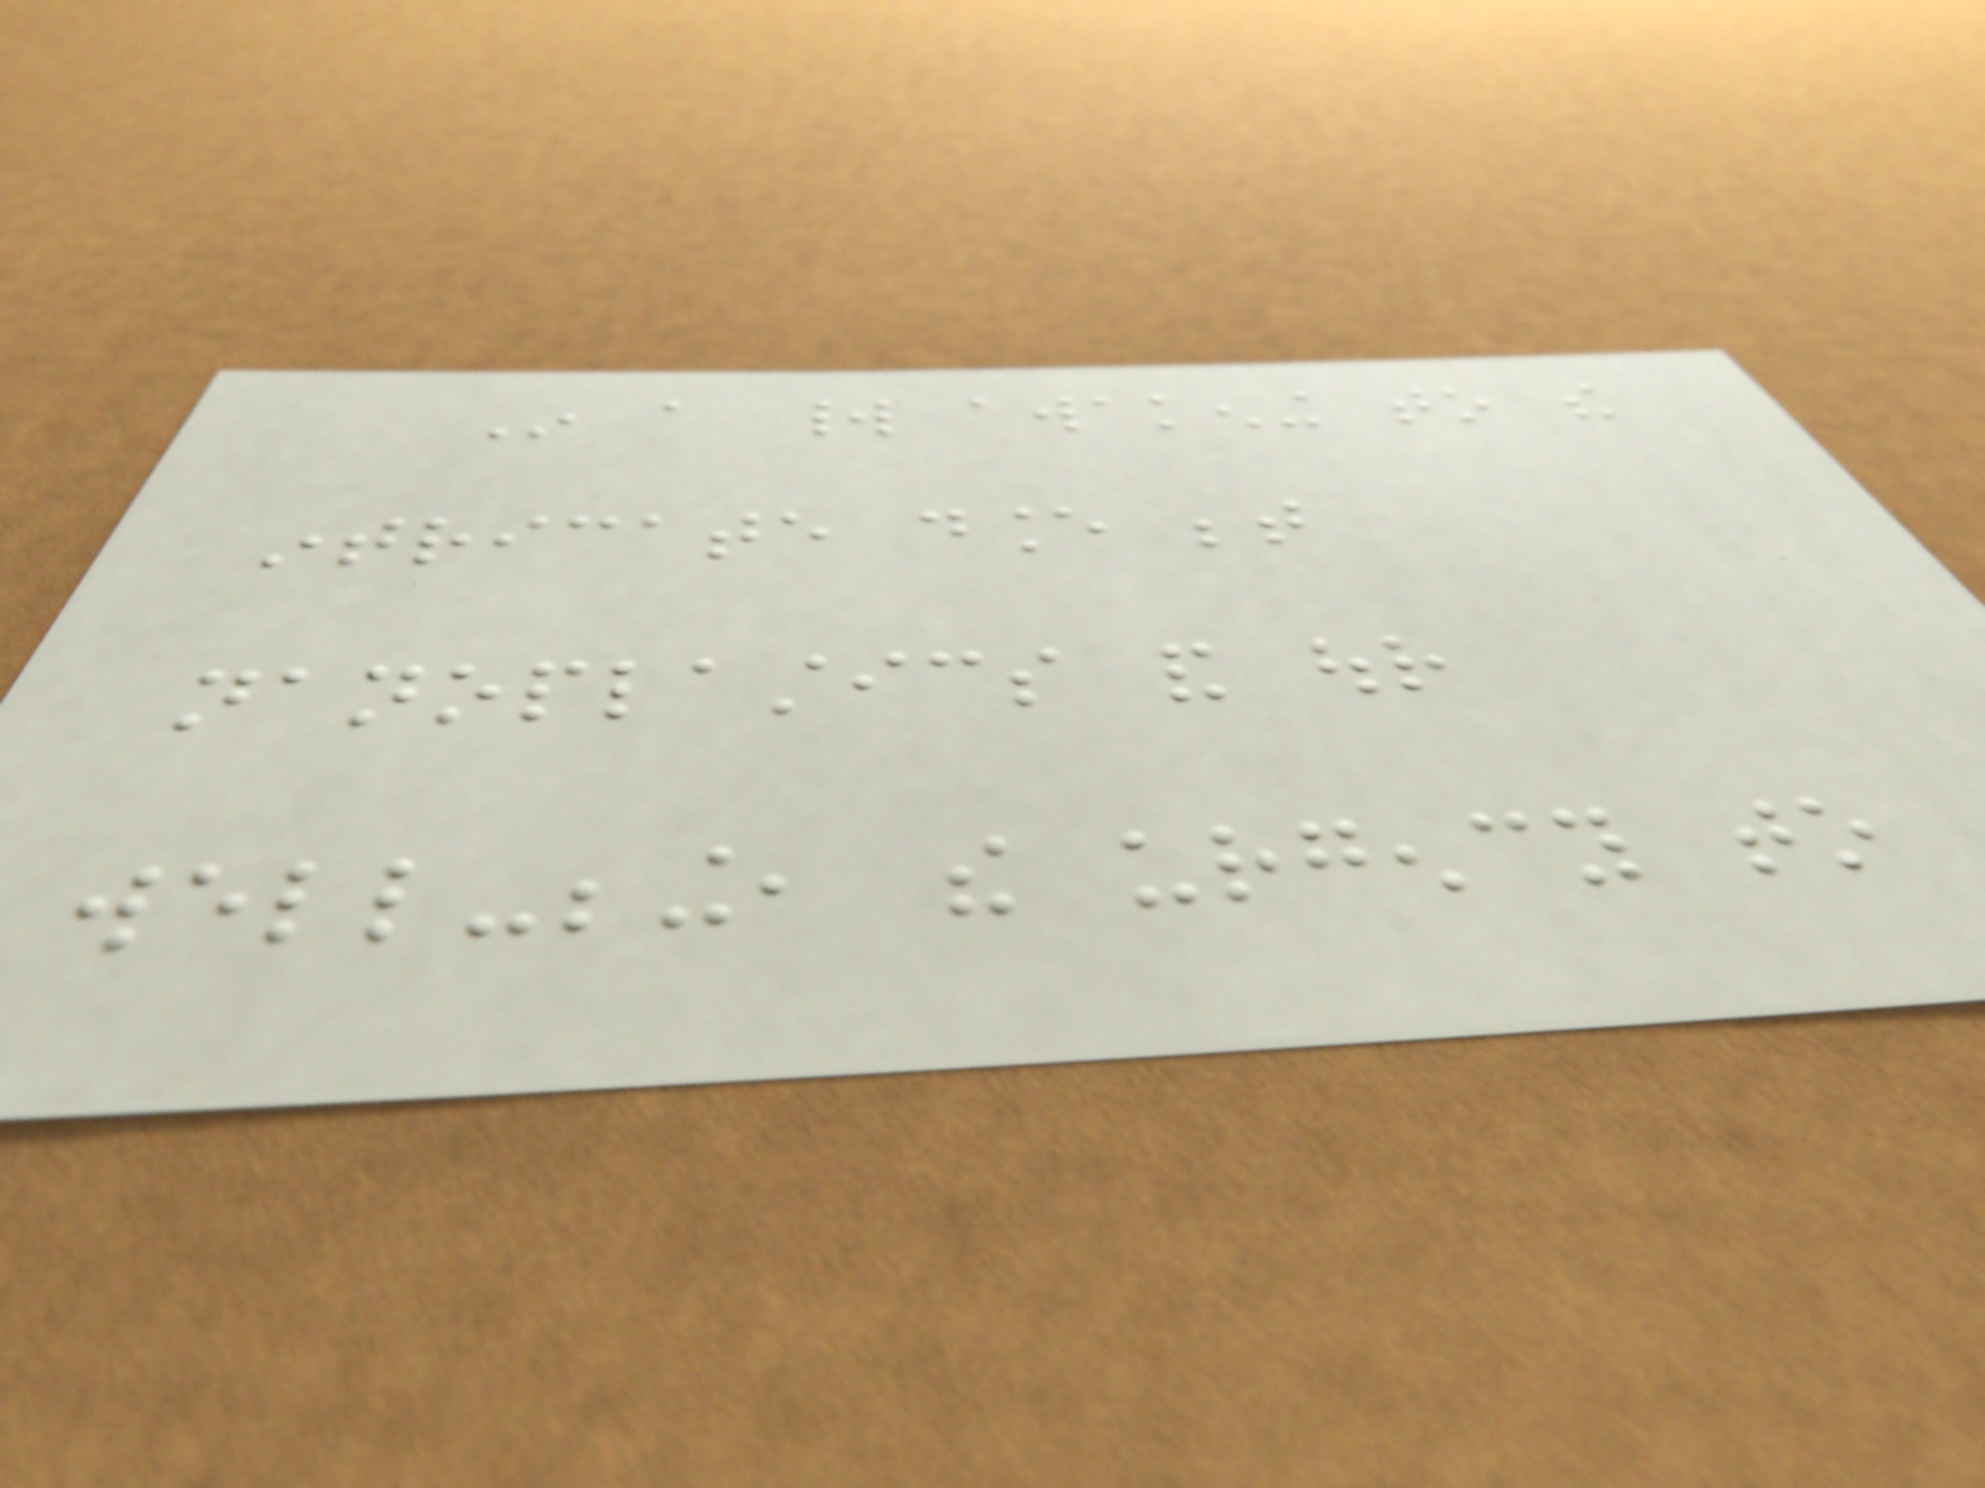In a world awakening to the
intricate dance between
nanoplastics and our
well-being, the urgency to
